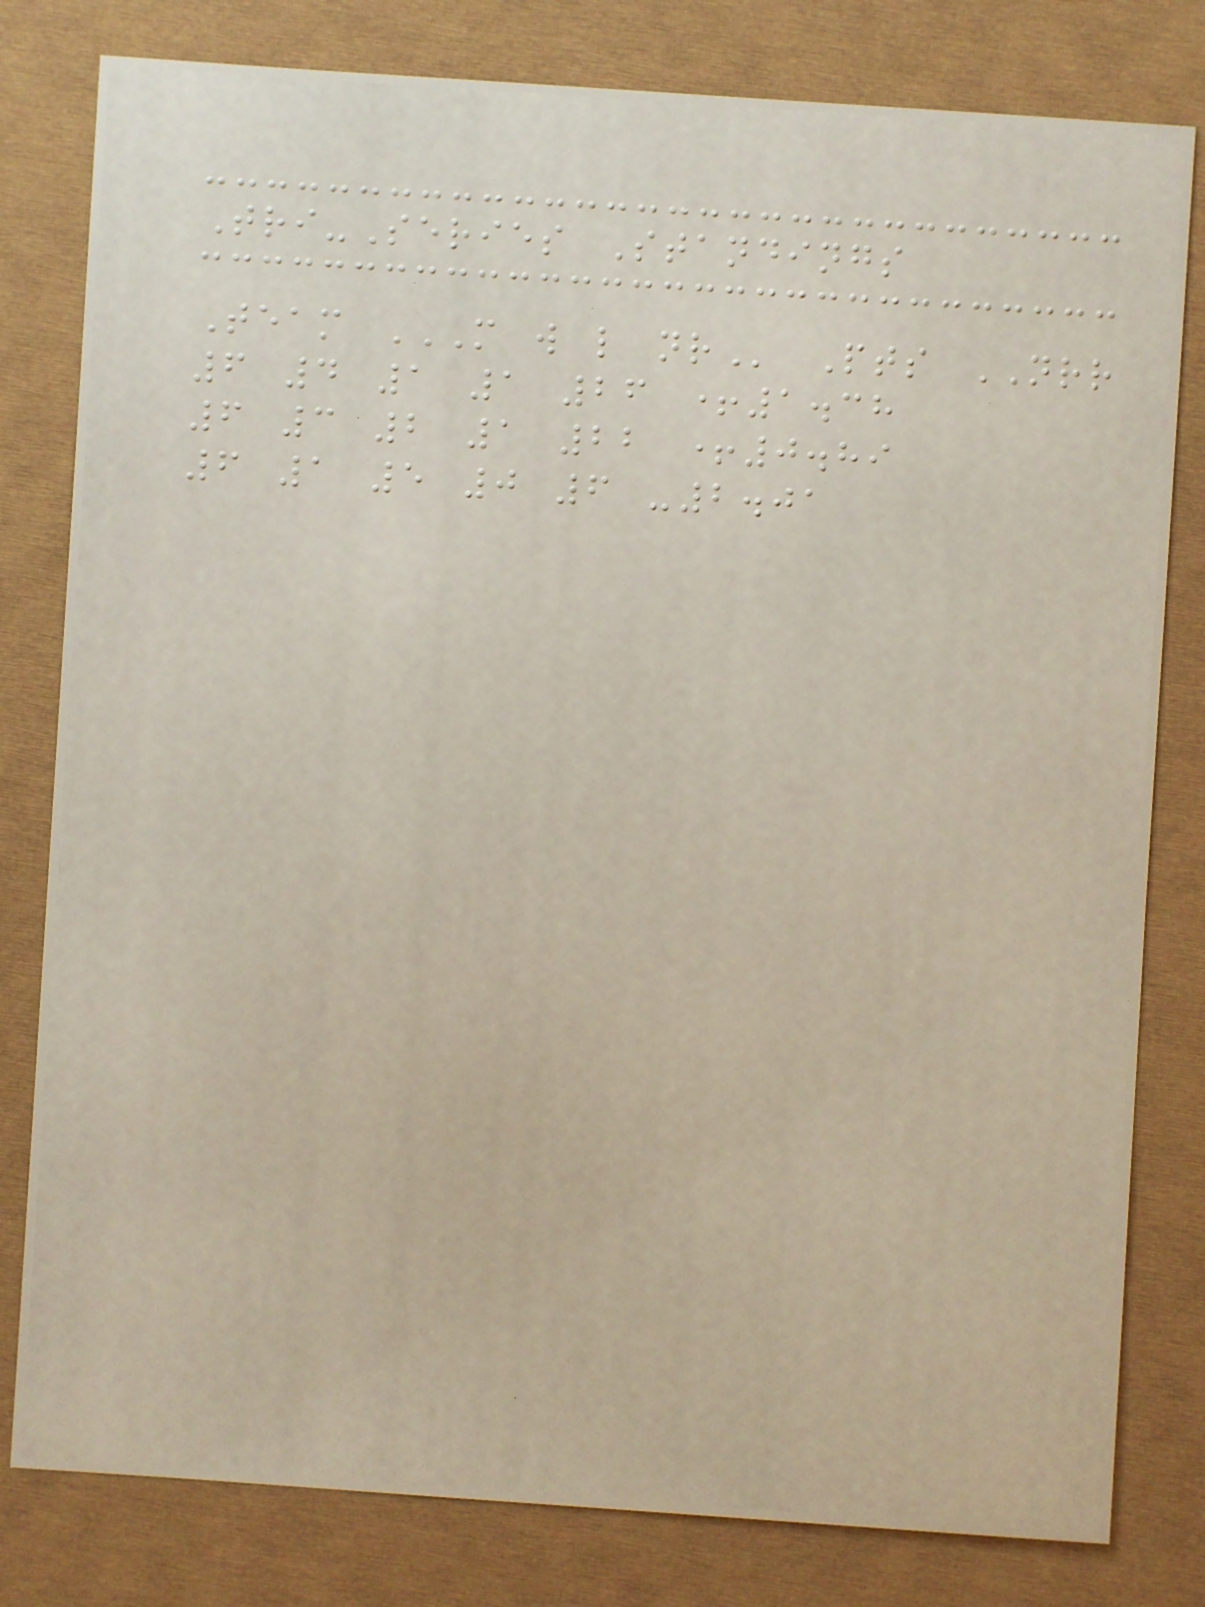Tri-Series Standings
Team M W L NR Pts NRR
6 4 1 1 26 +1.38
6 3 2 1 22 +0.89
6 1 5 0 6 -2.01
